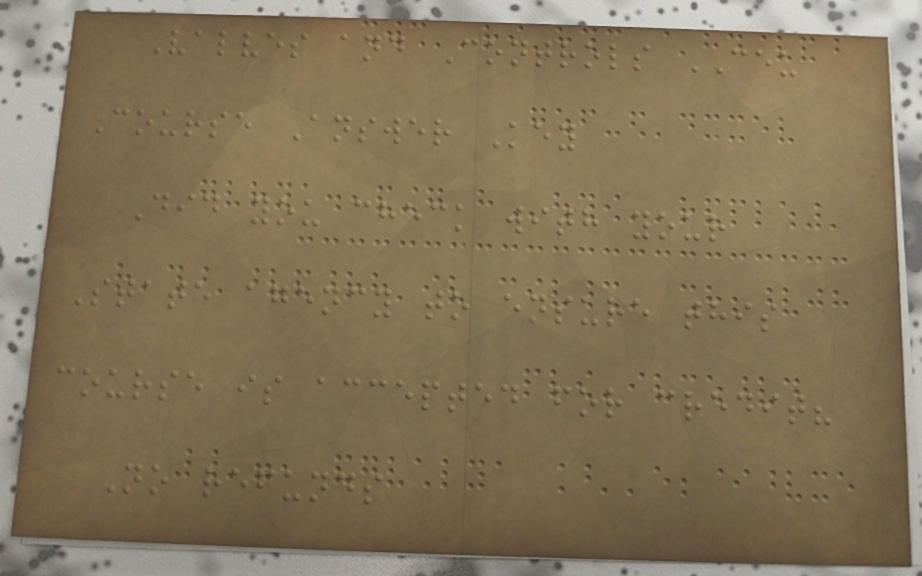Valves and Controls CEU
Course Answer Key
Did you check with your
State agency to ensure this
course is accepted for credit?
No refunds
